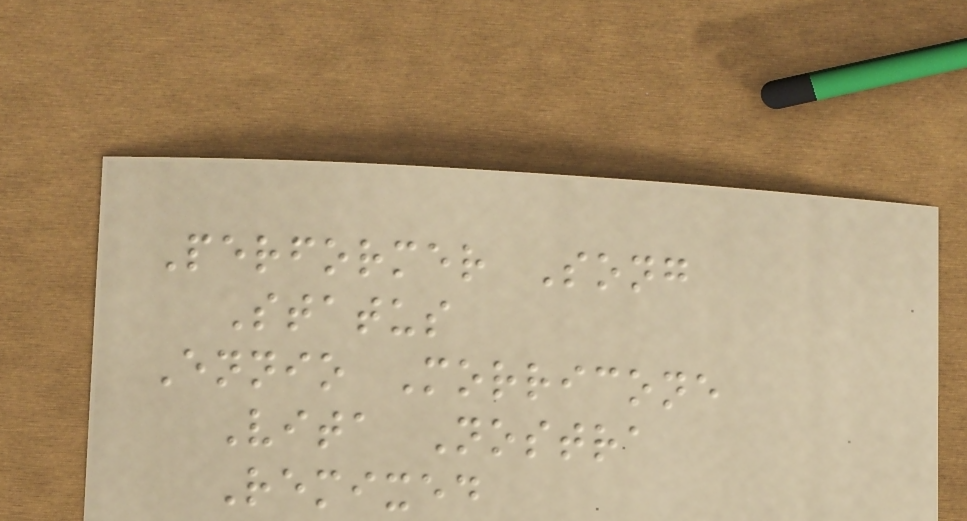Performer Song
Status
Ennio Morricone
Vita Nostra
Remixed
